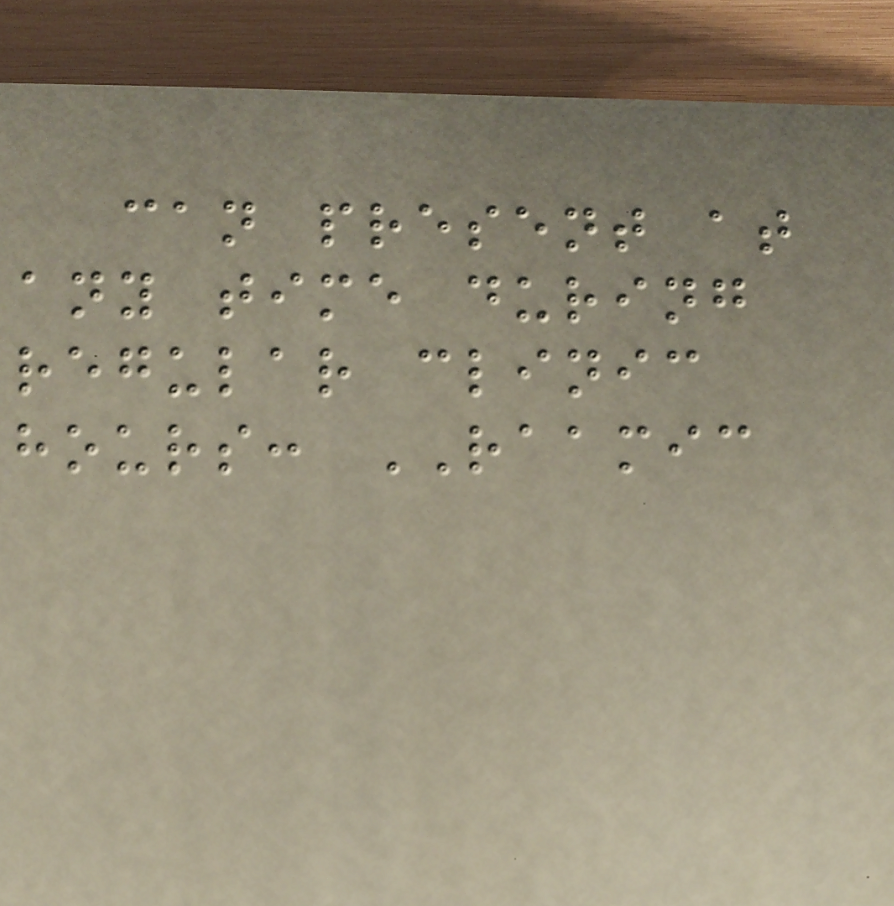can present at
any time during
regular clinic
hours: RAAMIC
